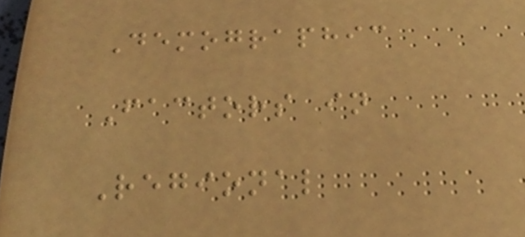Demographic
Factors in
Regional
